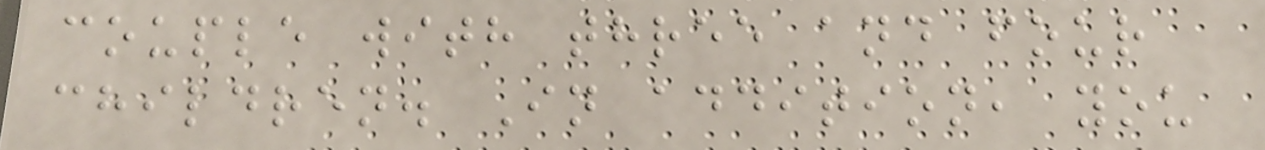couple with three and four
children. In addition, you
